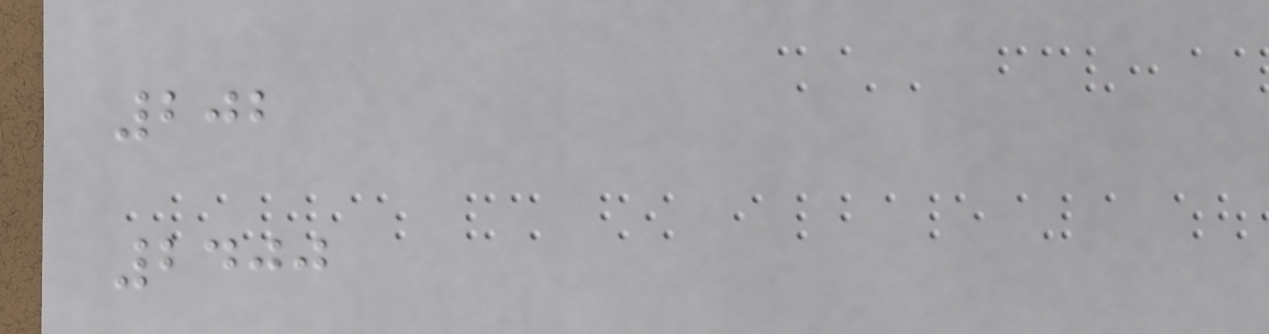202
2400
